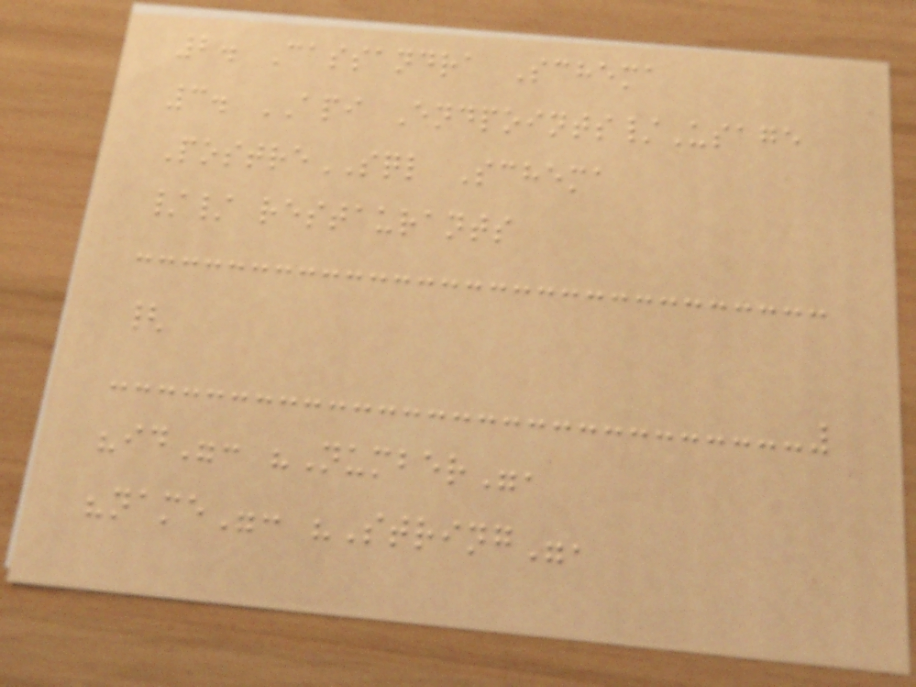2. Cassandra Schema
3. API Endpoints/Usage
PostreSQL Schema
// restaurants
{
"id": "Number",
"name": "String",
